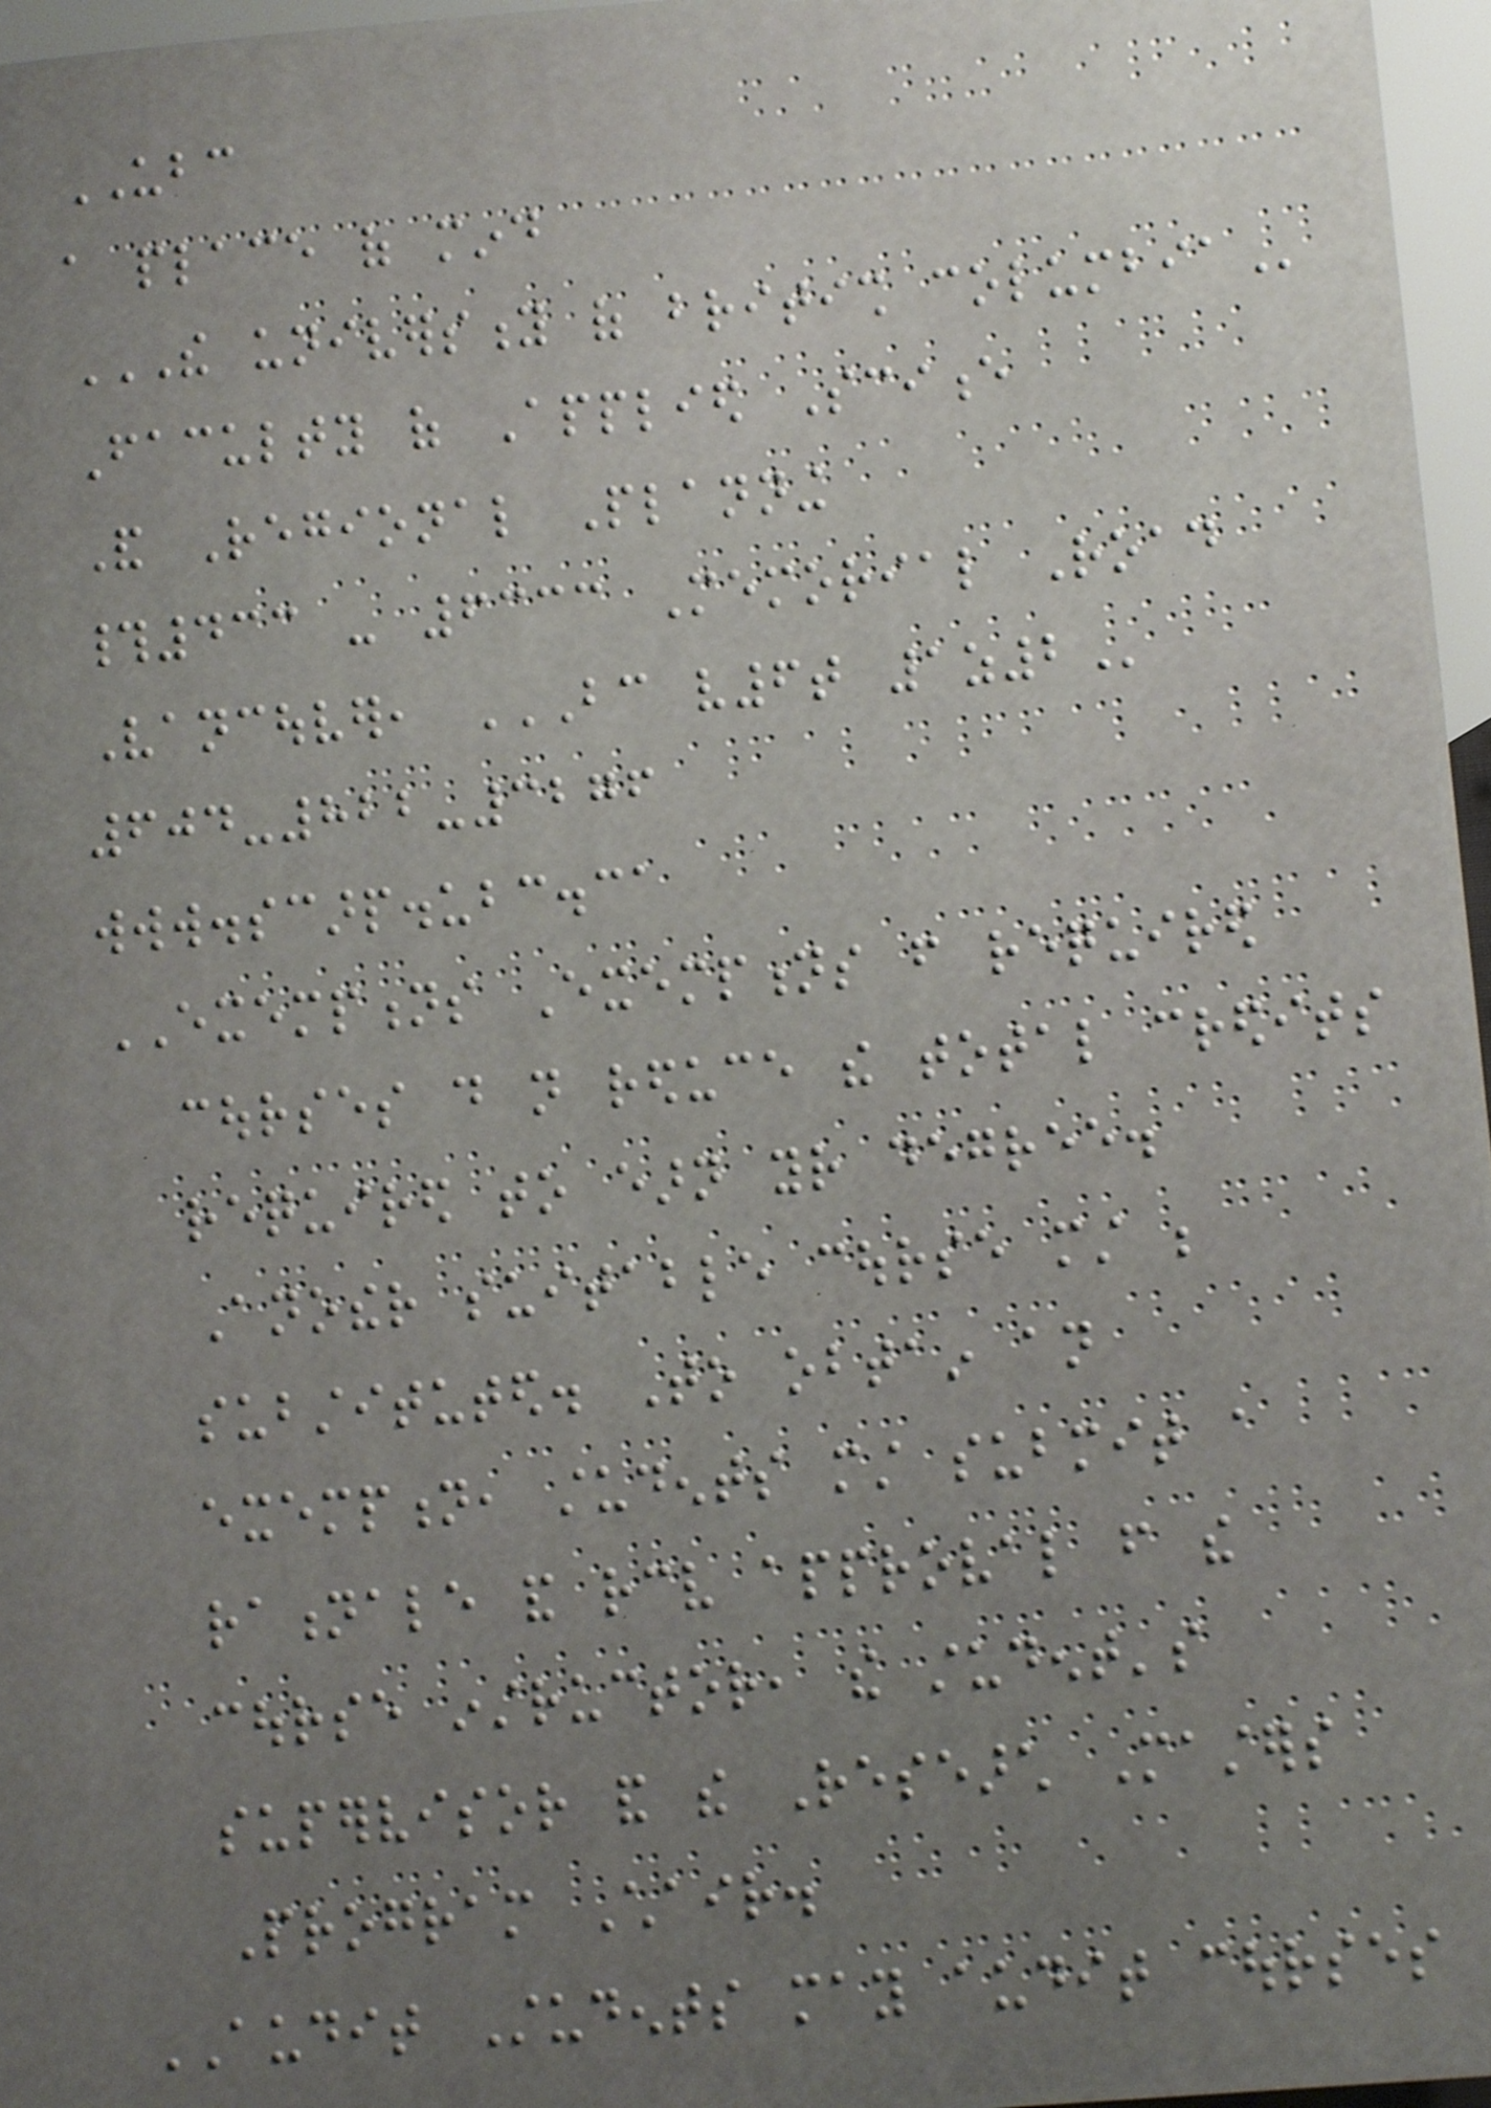UBC
a place of mind
THE UNIVERSITY OF BRITISH COLUMBIA
Faculty of Applied Science
And Regional Planning
#433 - 6333 Memorial Road
Vancouver, BC V6T 1Z2
604-822-3276
www.scarp.ubc.ca
EXEMPTIONS Exemptions from required
courses do not reduce the total credits
required to earn your degree.
Another suitable course must be
substituted. To obtain an
exemption, students must submit a
rationale and receive approval from the
course instructor, the student's
supervisor and the Research Masters
Program Chair.
AUDIT Students may audit courses
